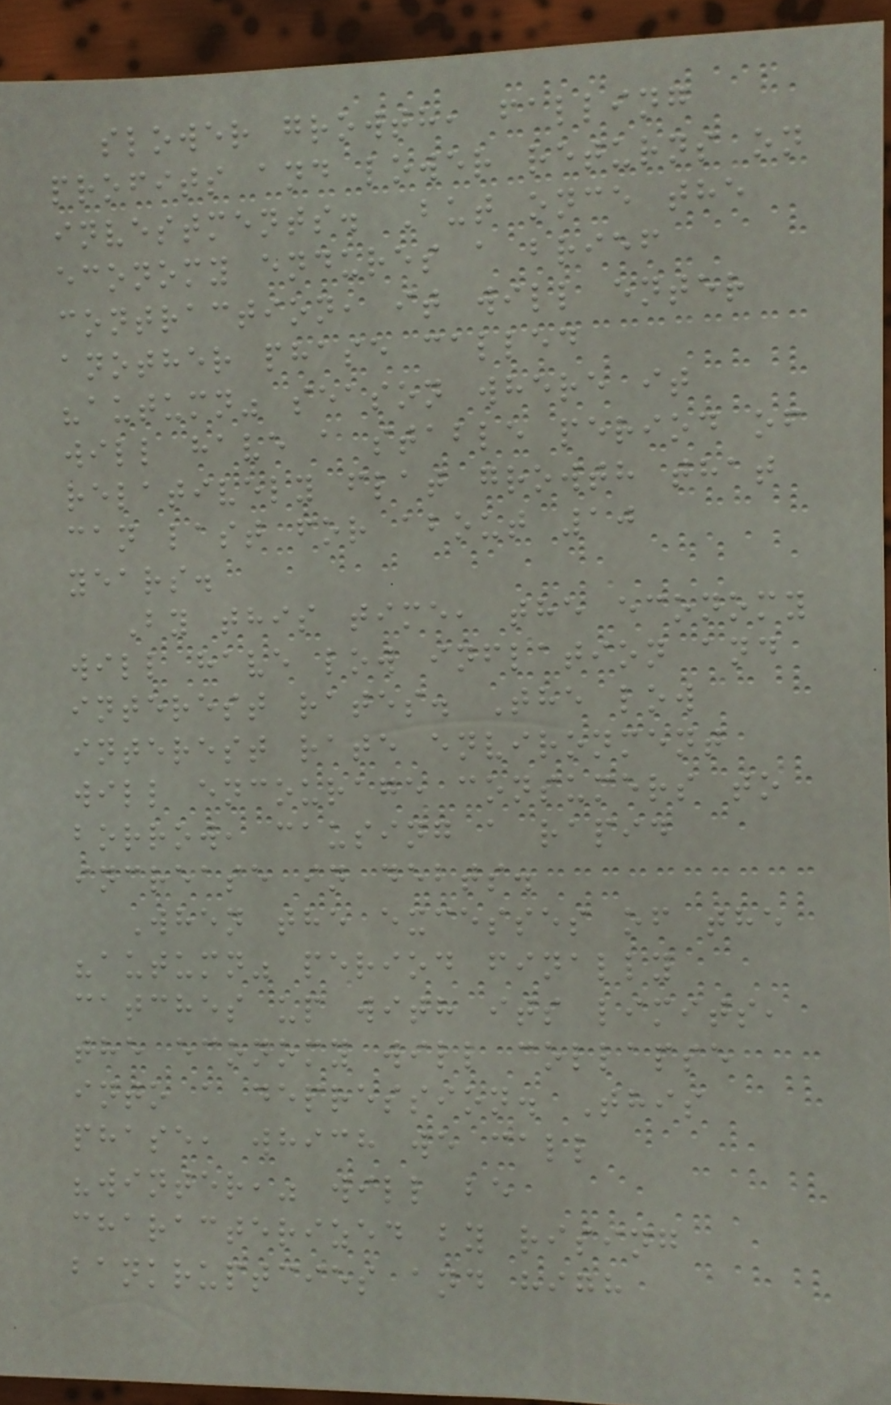slower growth, falling
profits and lower returns on
investments. But once the
economy endures a brief
contraction, it will enter
another phase called
"autumn" season where it
will have a stable period of
relatively flat growth that
can last for about 10
years.
By this time, the economy
will have low inflation and
interest rates. The low
interest rate environment
will encourage consumers to
borrow, causing a rapid
increase in debts.
When the excesses of the
"autumn" period finally
catches up with its limits,
the economy will collapse
into a depression. This
phase, which we call
"winter," will be
characterized by rising
bankruptcies and high
